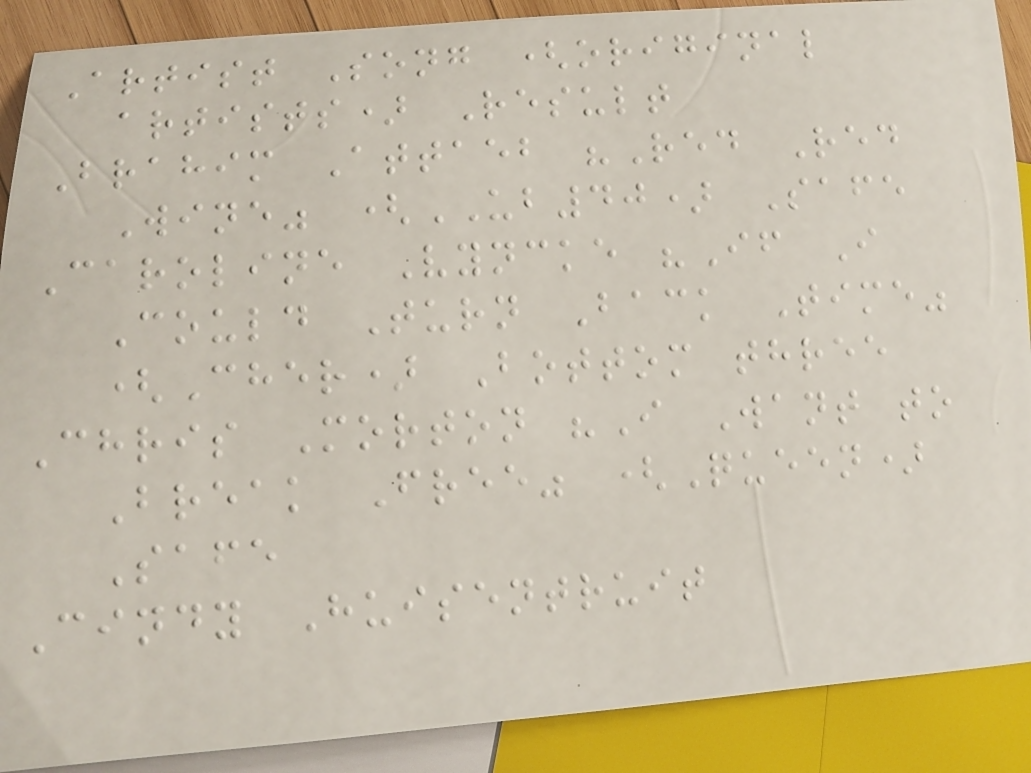Artist Song (original
artists) Result
Brahim Attaeb "Red Red
Wine" (UB40) Safe
Caroline Vyncke "If I
Could Turn Back Time"
(Cher) Bottom three
Chris Morton "I Want to
Break Free" (Queen)
Safe
Cindy Huisentruit
